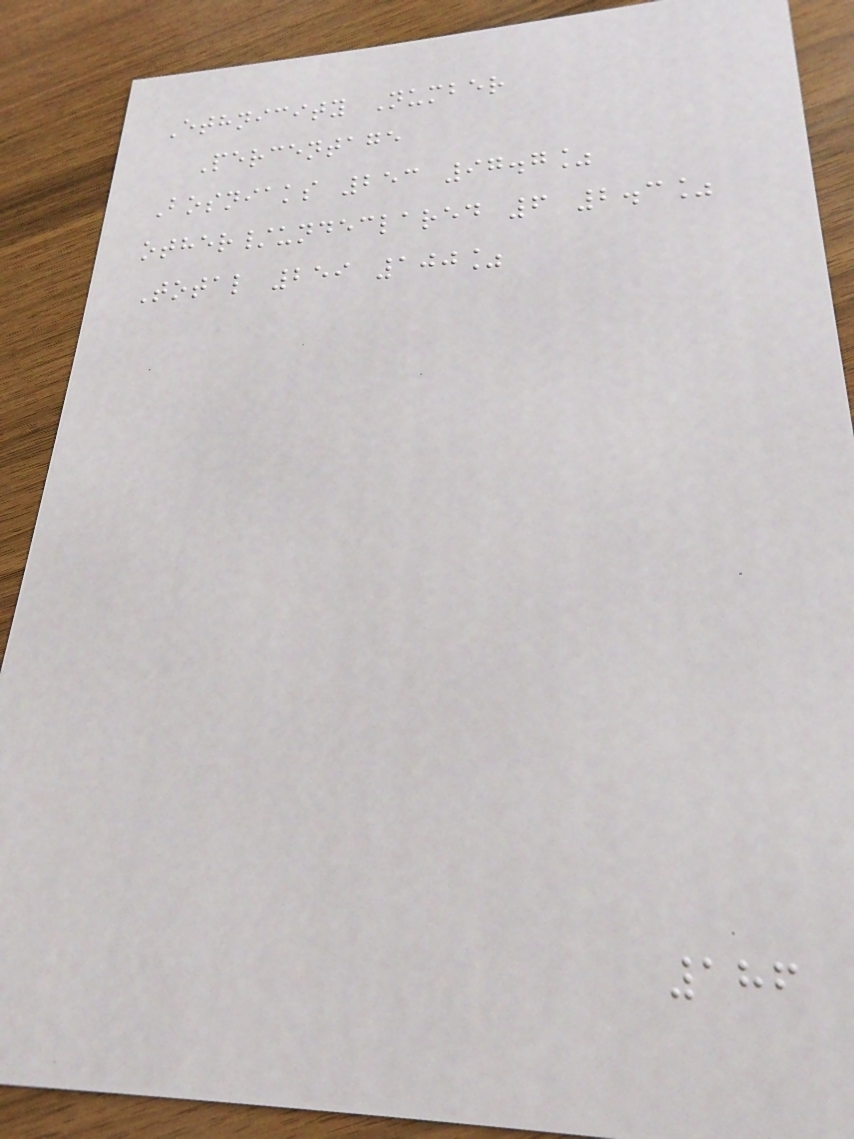Ethnicity Number
Percentage
Bosniaks 253 97.7%
other/undeclared 6 2.3%
Total 259 100%
186
